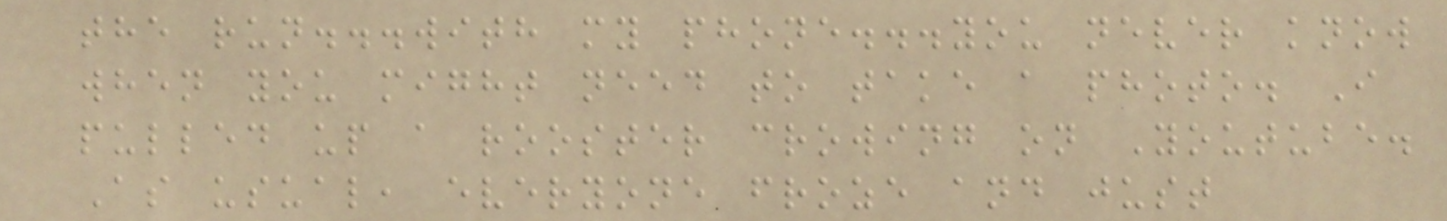the run...with my phone...you never know
when you might need to take a photo. I
pulled up a rooster crowing on Youtube.
As usual, everyone froze and just
